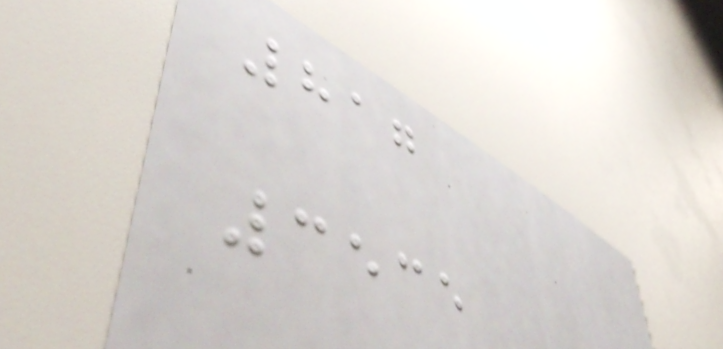817
3535
